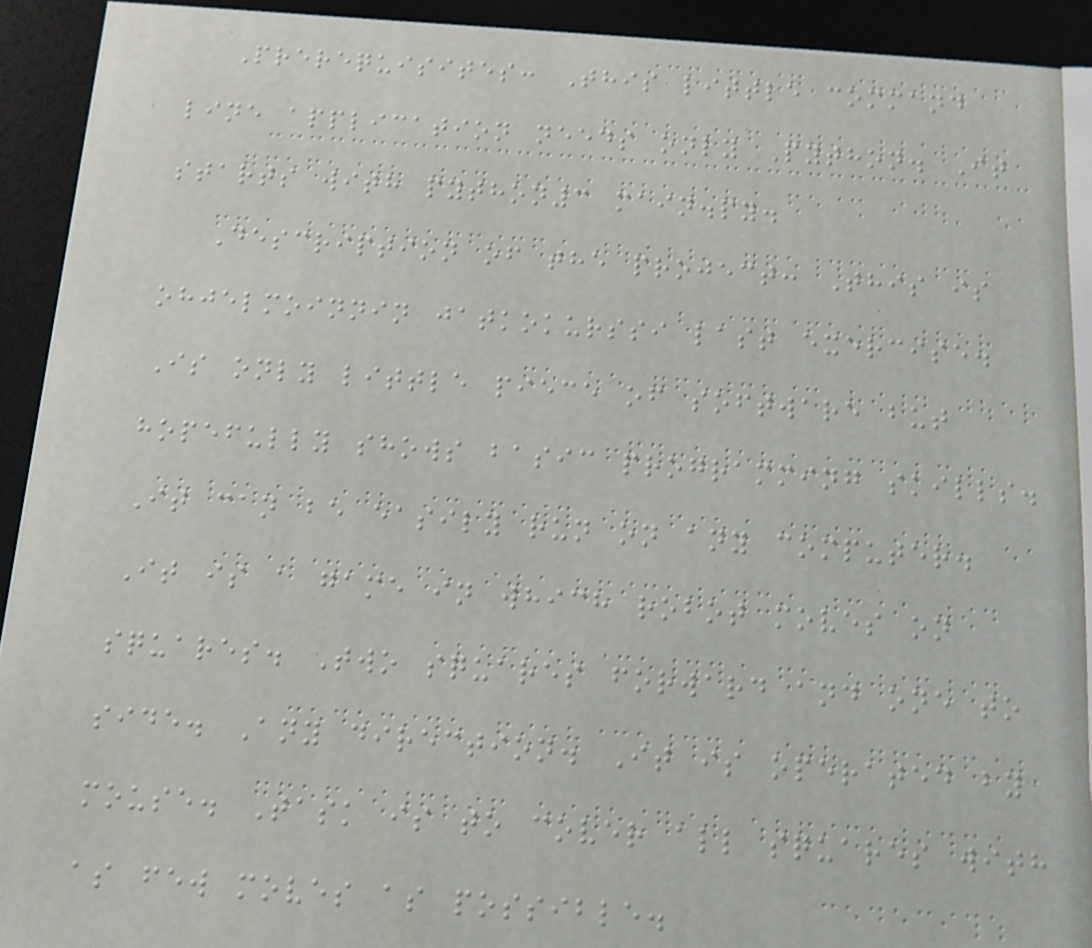Prerequisites: This little command
line application needs only Python. It
starts with python3 main.py.
Description of the project: This is
ohjelmoinnin jatkokurssi last exercise.
Is only little piece of software but
hopefully shows basic programming skills.
It can be easily run on any computer.
It is a game in which robot moves on
squares. Two squares forward and one to
side. Any direction. It is operated by
mouse. Task is to cover all squares with
as few moves as possible.
